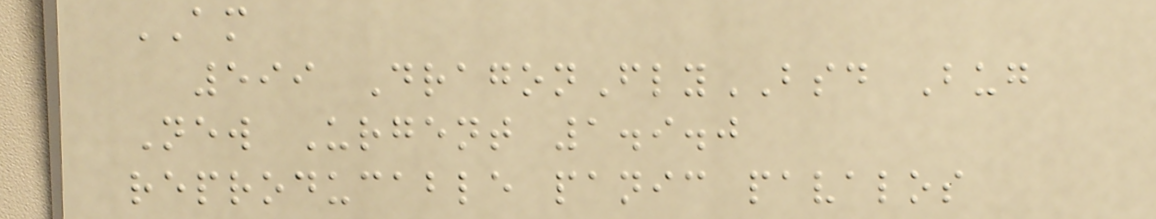AM
599 DragonFlyBSD Bug
New Urgent 1.9.0
reproducable panic pavalos
